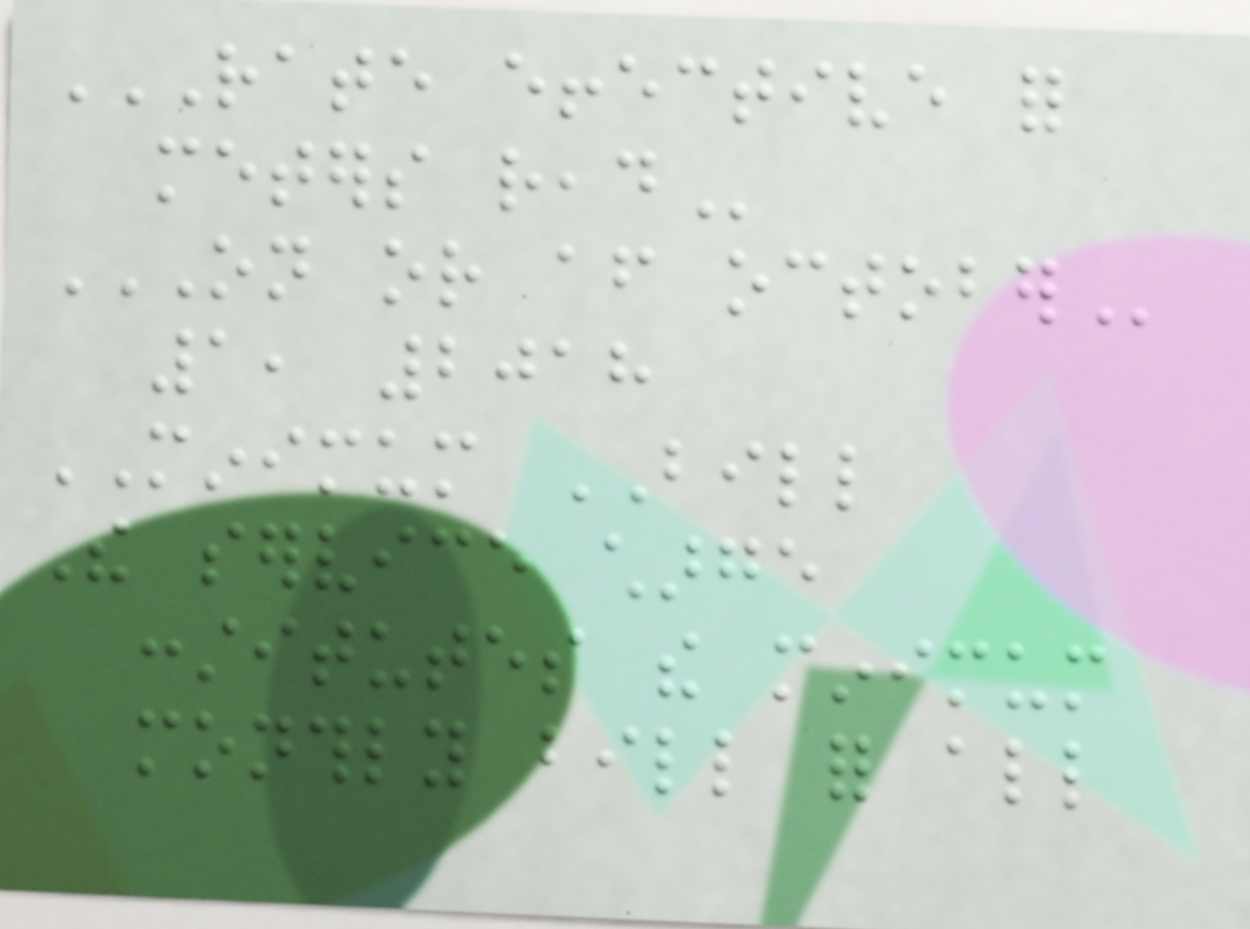RATE EFFECTIVE FOR
METERS READ
ON OR AFTER OCTOBER
1, 2018
MINIMUM BILL
The service charge
constitutes the minimum
monthly bill for all
